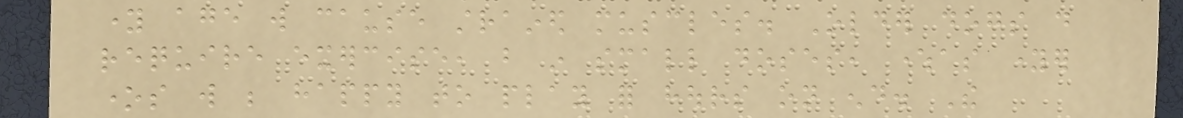young age will cause strained muscles. Older dogs do
require exercise, but in small doses, whereas younger
ones will be happy to play for hours on end. The
